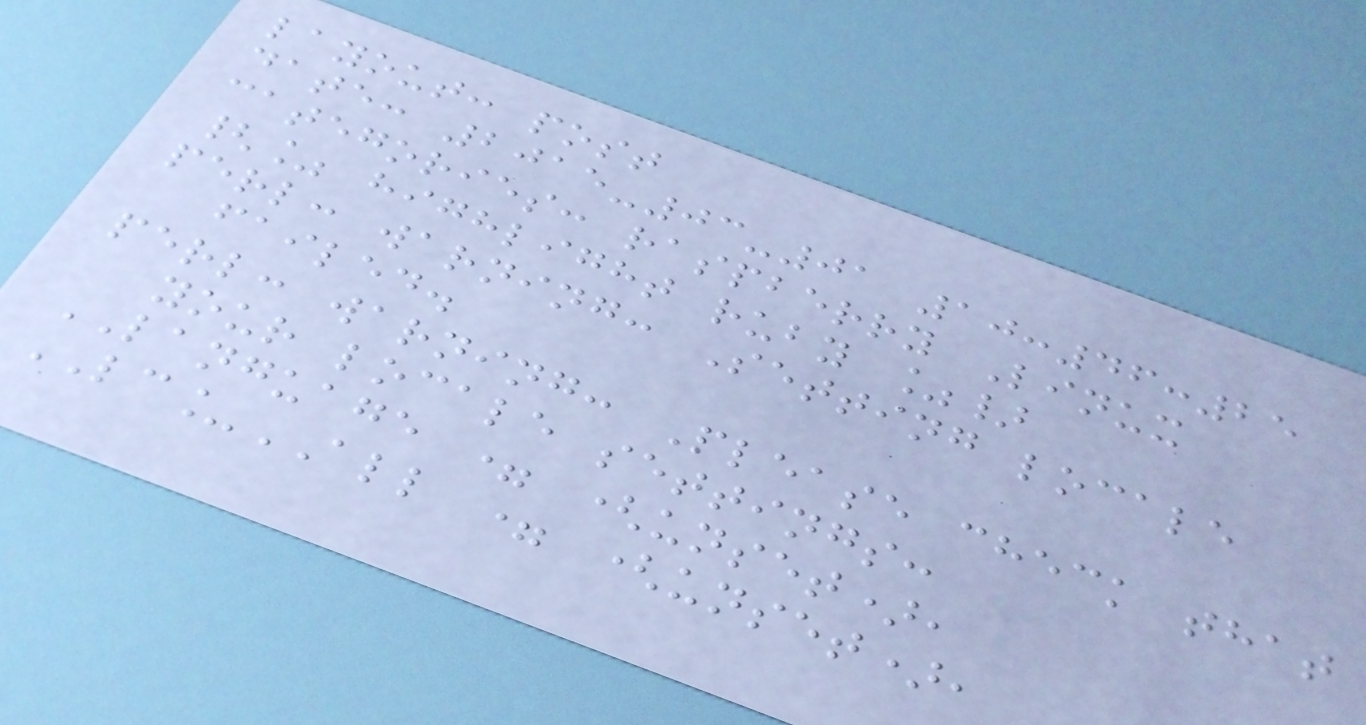layout: post
date: 2015-03-01 10:46:25
categories: raspberry Linux
{% highlight ruby %}
perl: warning: Setting locale
failed.
perl: warning: Please check that
your locale settings:
LANGUAGE = (unset),
LC_ALL = (unset),
